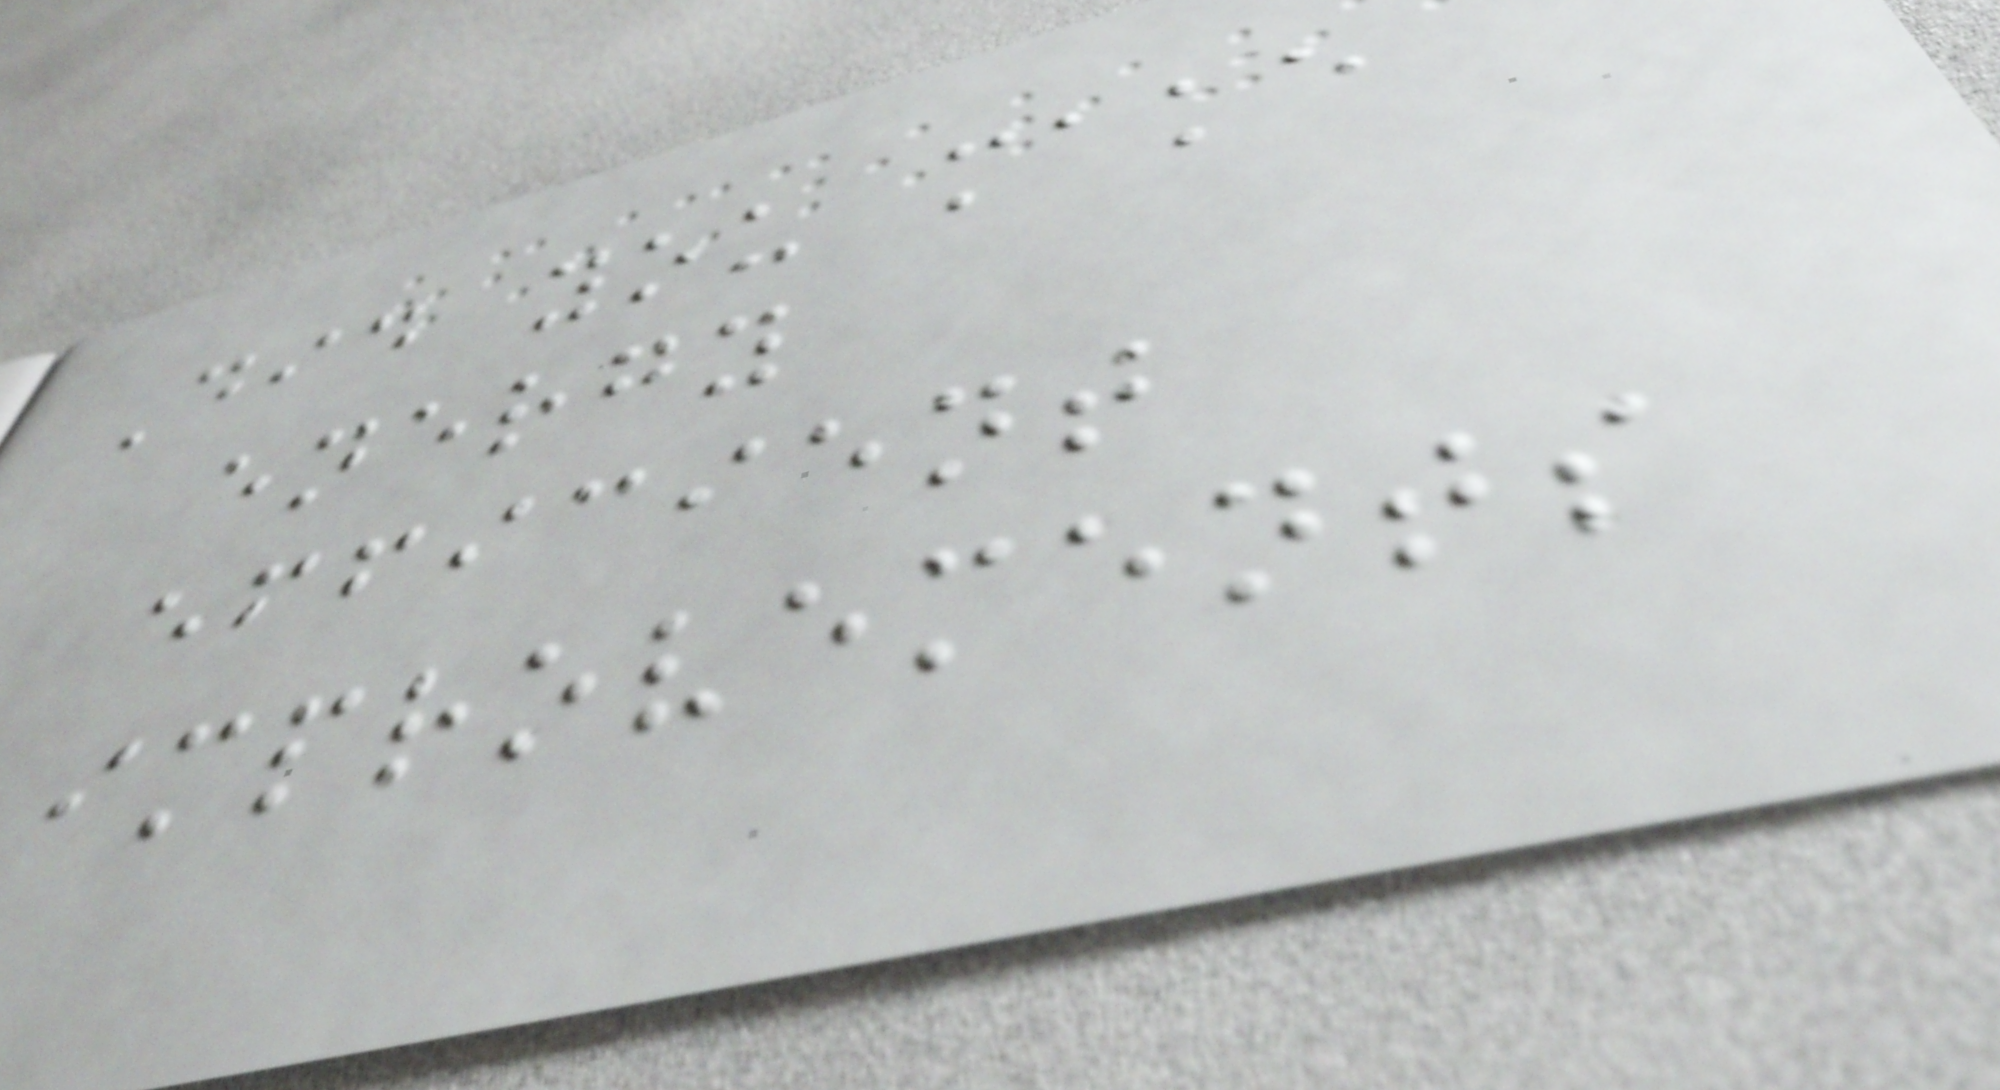Did you make
energy
efficient
improvements
